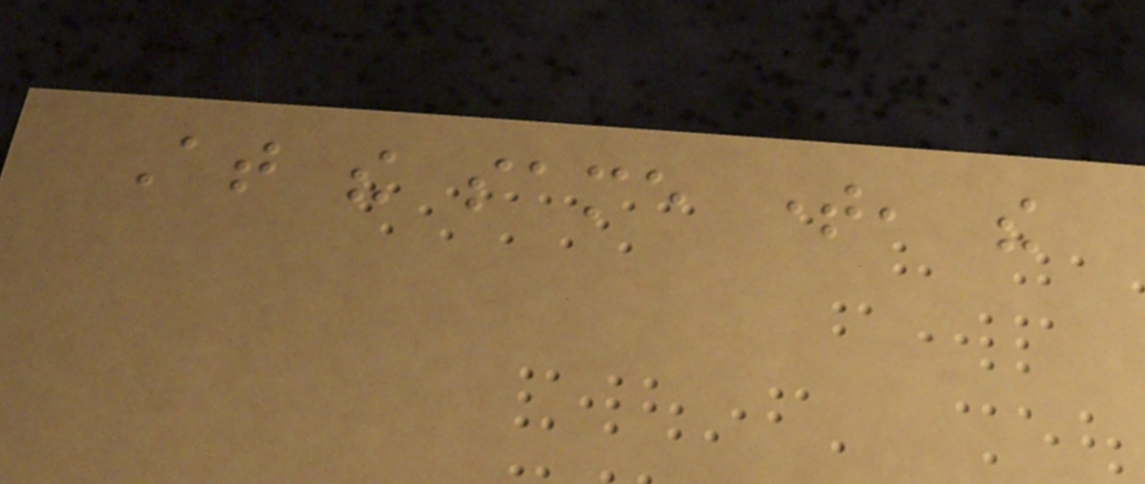At the same time, the
